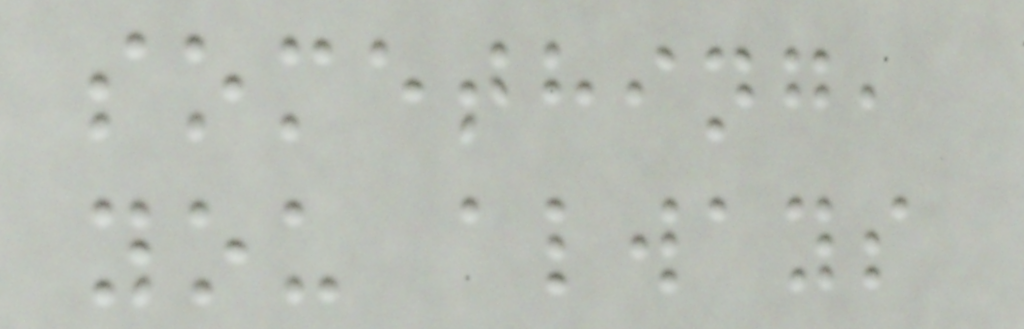something,
you always
